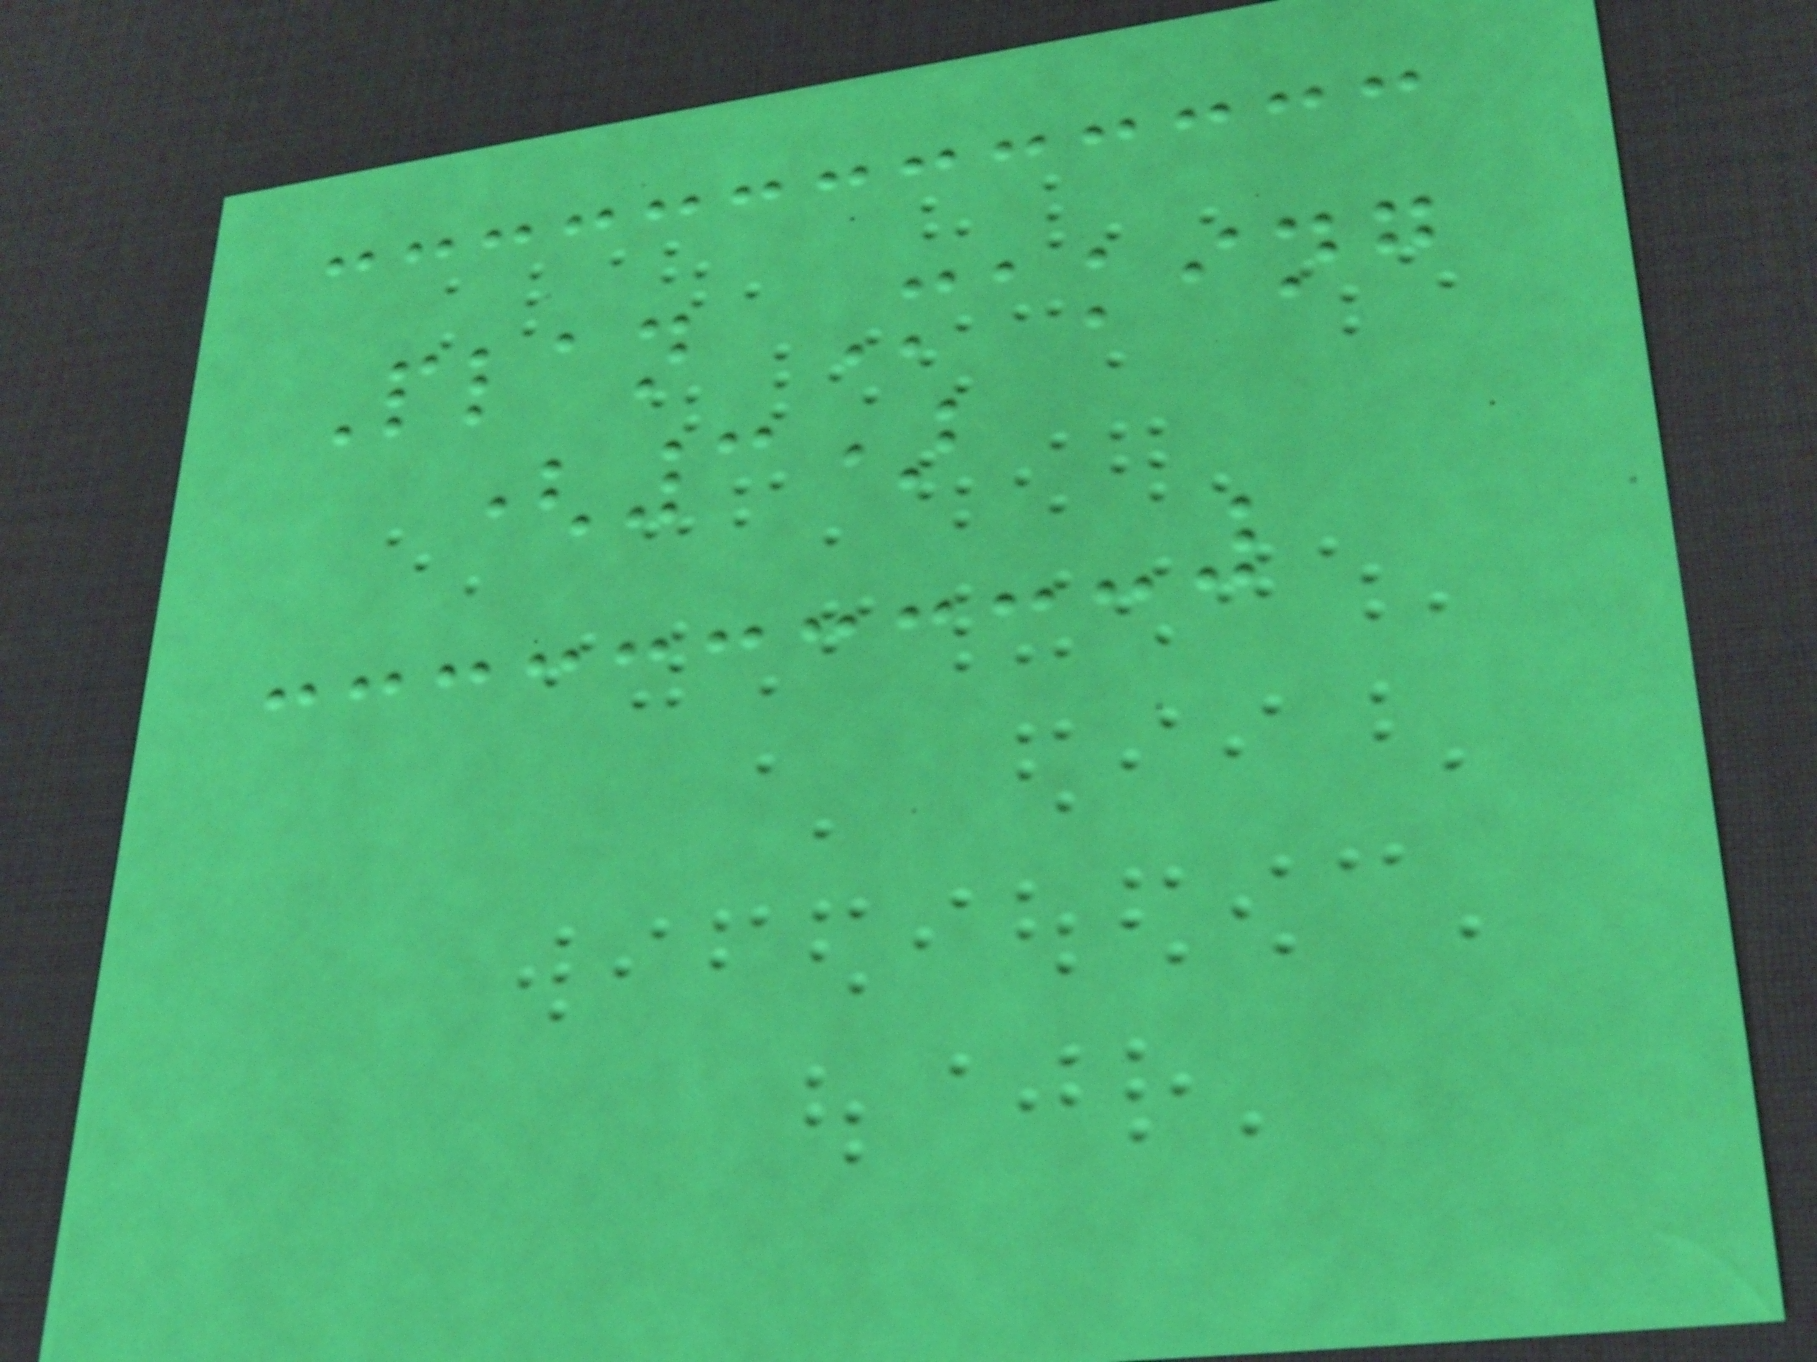Plan Making
(3)
